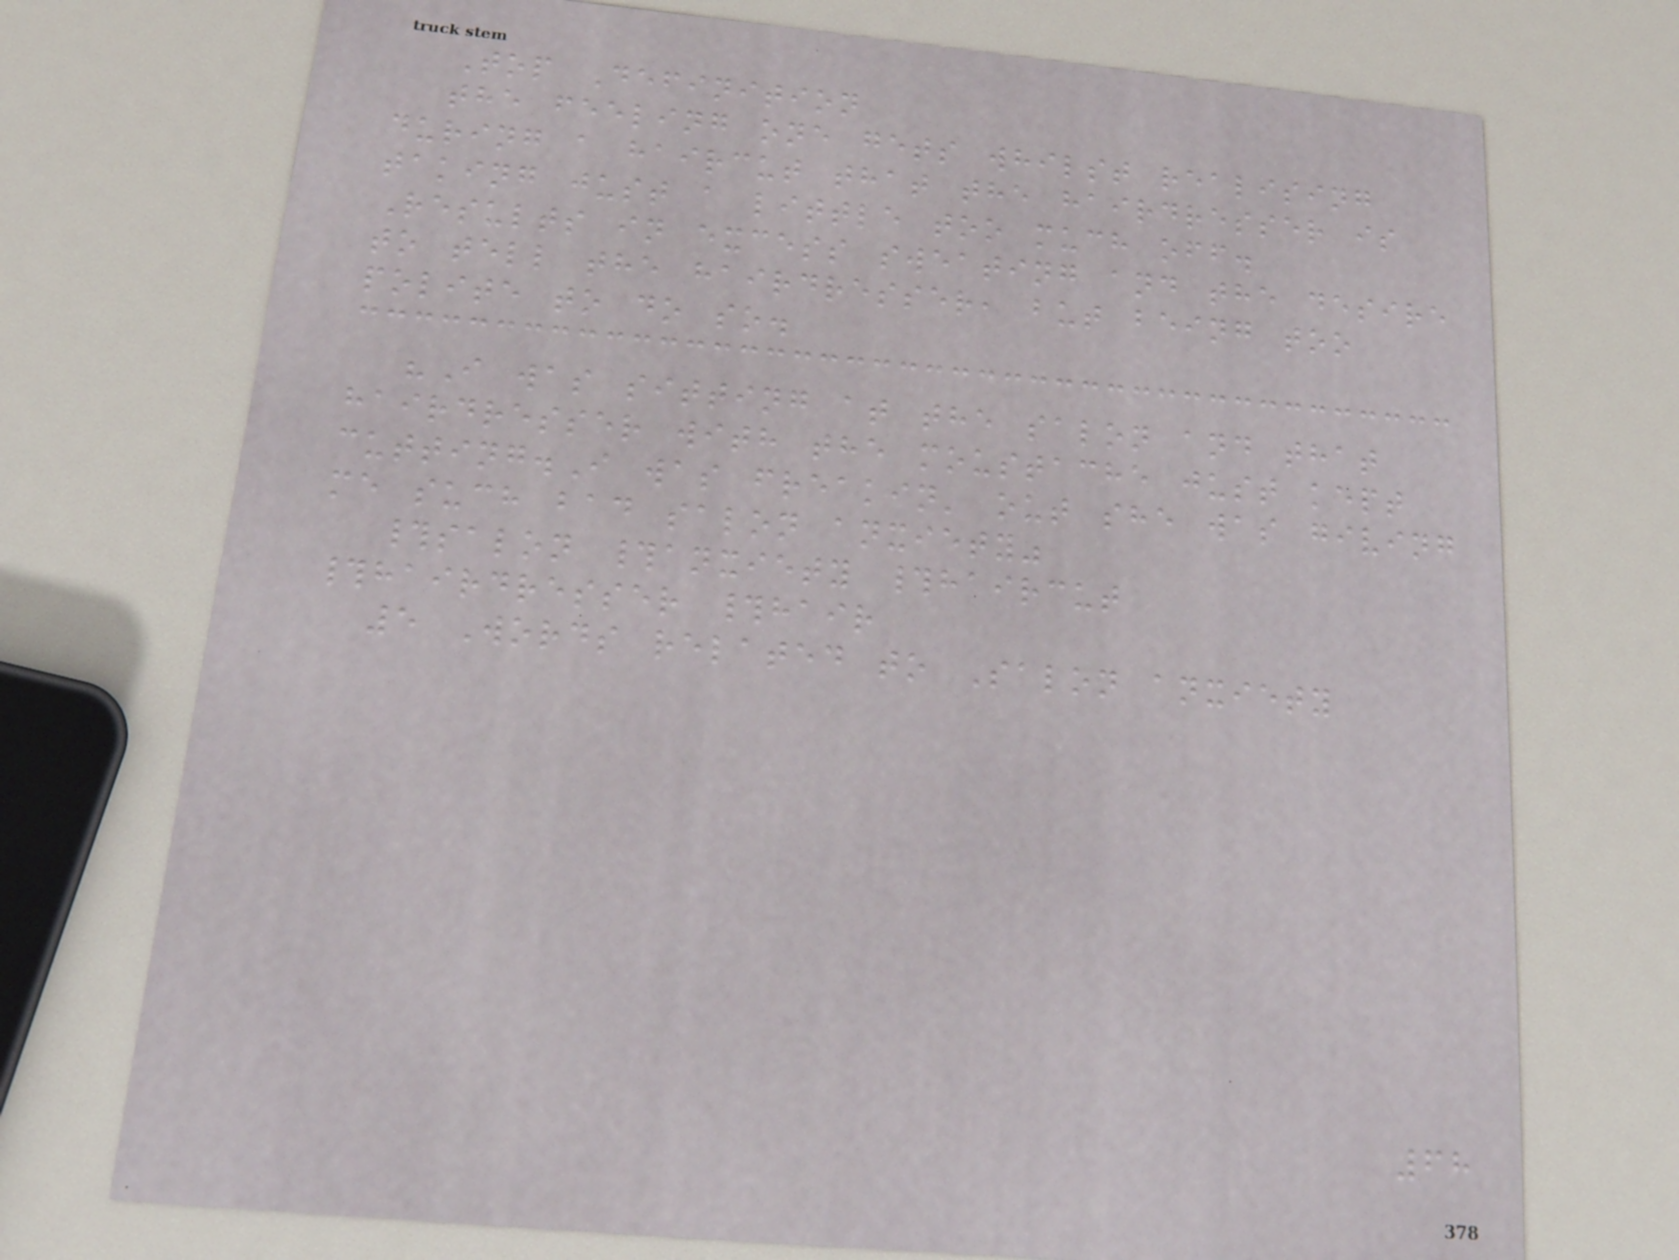Top Definition
the feeling one gets whilst realising
during a haircut that the hairdresser is
taking just a little too much off.
Results in excess sweating and the desire
to tell the hairdresser, but being too
polite to do so.
"I was sitting at the salon and that
hairdresser with the moustache just kept
cutting.I was freakin' out she was giving
me such bad salon anxiety"
#salon #anxiety #haircut
#hairdresser #hair
5 Words related to Salon anxiety
68
